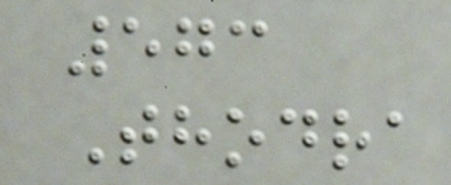573
Thodra
